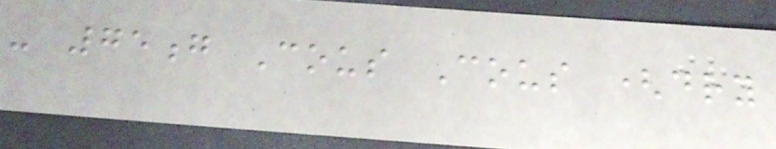- 75g Cous Cous (dry
